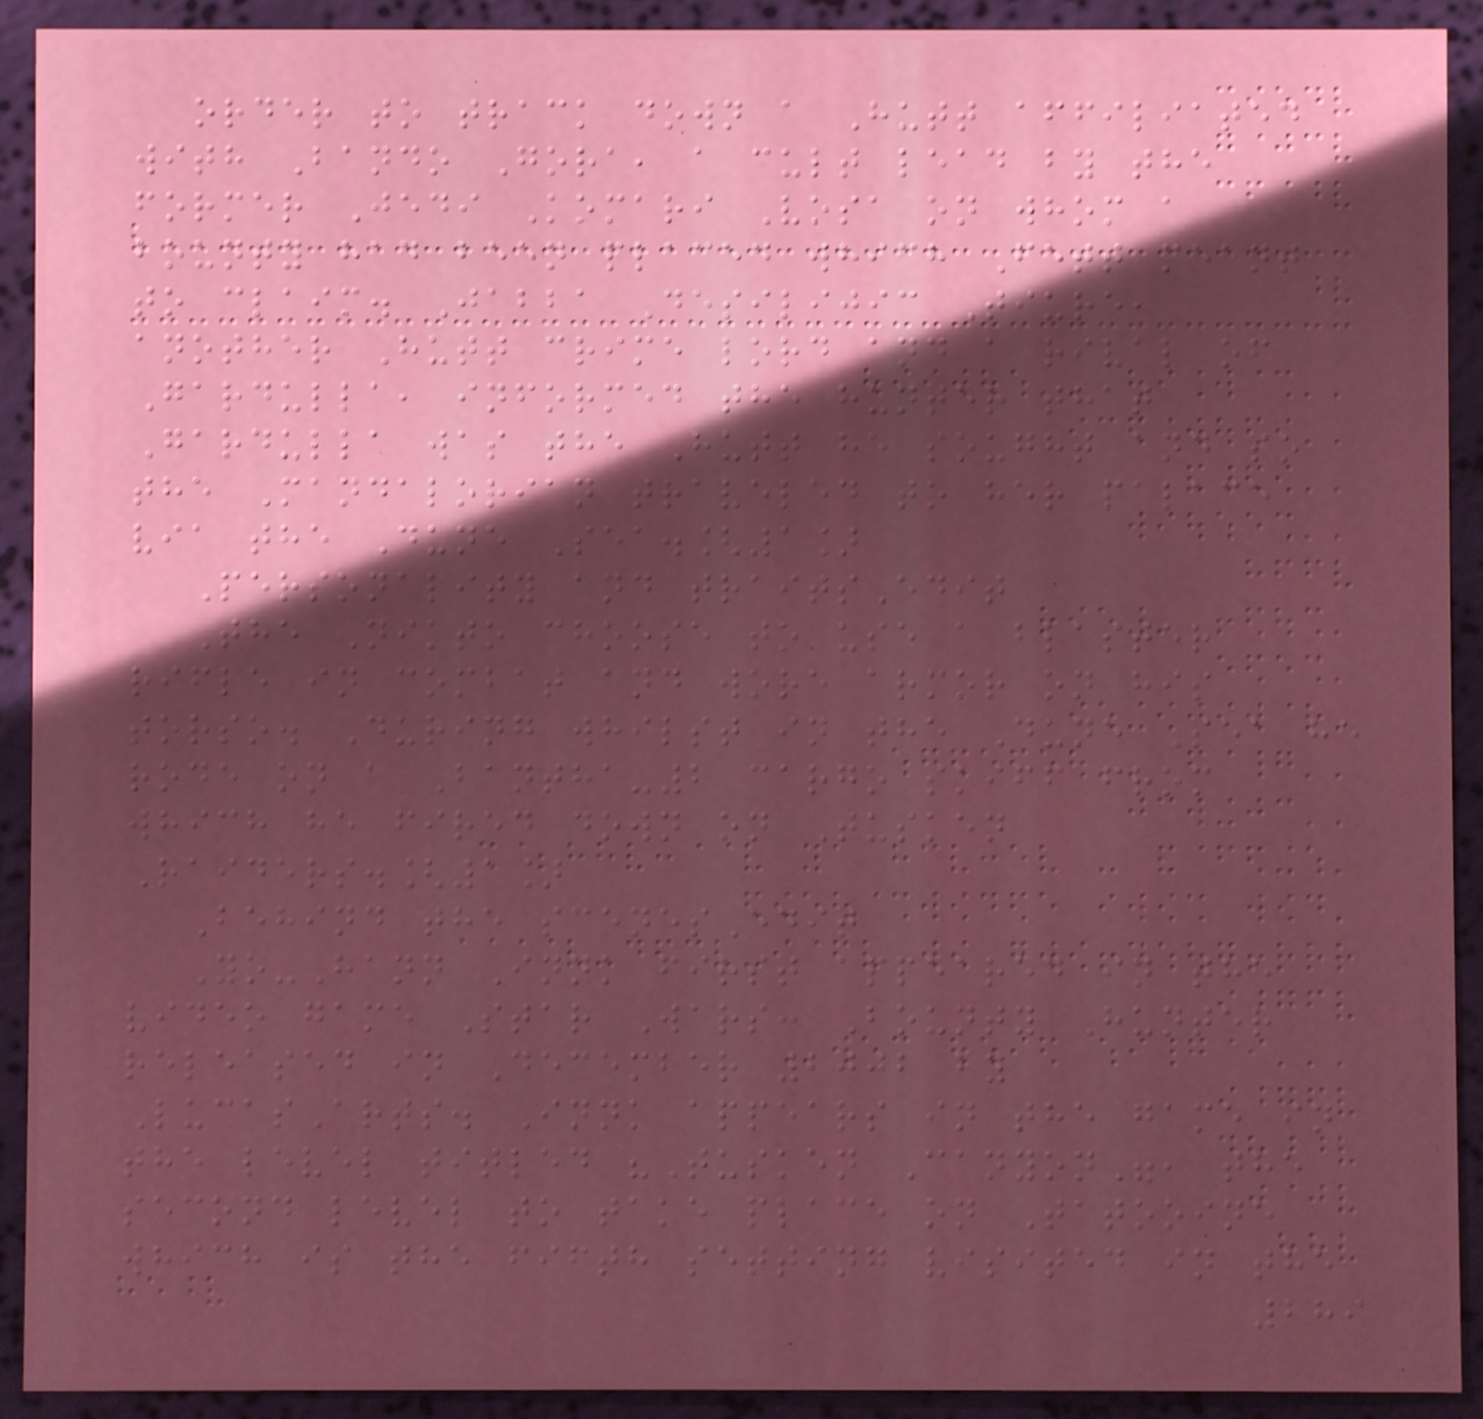order to track down a Hutt affiliated
with Bando Gora, a cult lead by the
former Jedi Komari Vosa on whom a
bounty had been placed which Fett meant
to claim. Jabba Desilijic Tiure,
another Hutt crime lord and a rival of
Gardulla, informed the hunter that
Gardulla was the Hutt he sought and so
the Mandalorian traveled to her palace
via the Dune Sea.[1]
Personality and traitsEdit
The Nikto choose to use a blaster
rifle in combat and wore armor on his
torso. During whilst in the Dune Sea he
rode on a Bantha-2 cargo skiff from
which he fired down on Tusken
Raiders.[1]
Behind the scenesEdit
Yo-Hann Innk first appeared in the
video game Star Wars: Bounty Hunter
released in December 2002 by
LucasArts. Innk appears in the game in
the level titled "Tusken Canyon", the
second level to take place on Tatooine
which is the fifth setting visited in the
289
